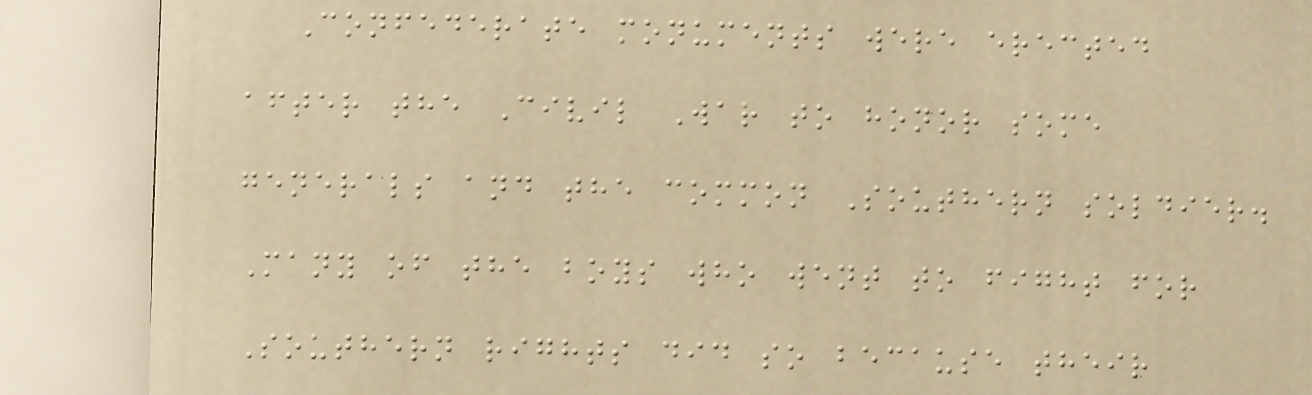Confederate monuments were erected
after the Civil War to honor some
generals and the common Southern soldier.
Many of the boys who went to fight for
Southern rights did so because their
